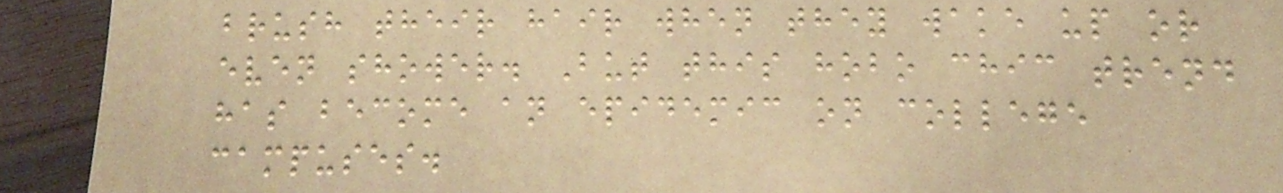brush their hair when they wake up or
even shower. But this hobo chic trend
has become an epidemic on college
campuses.
